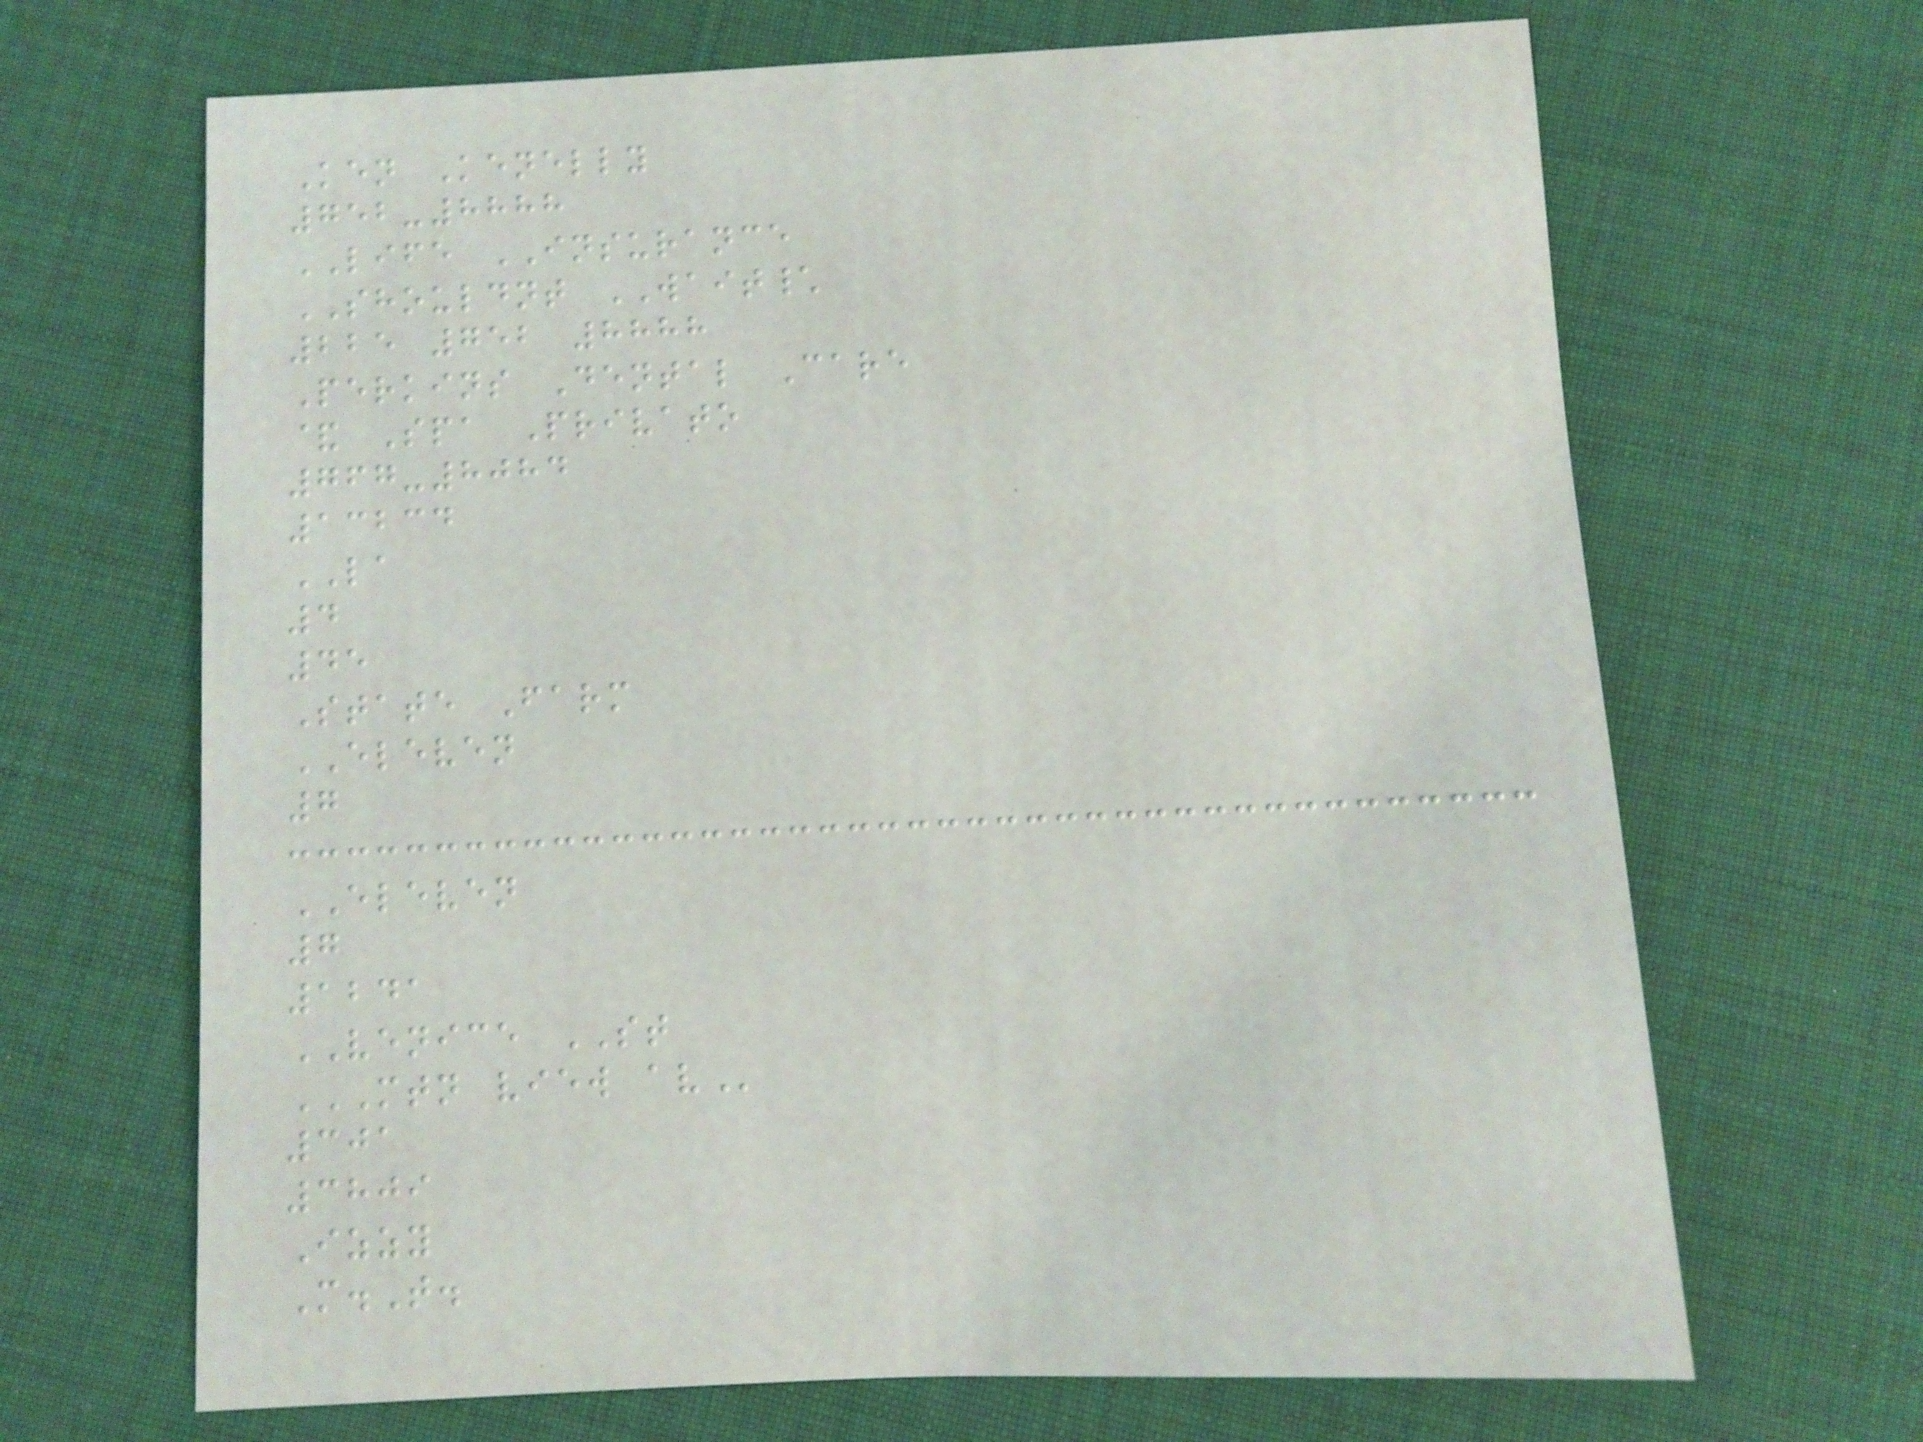Ken Kenelly
752-8888
LIFE INSURANCE
SHOULDNT WAIT\
225 752 8888
Perkins Dental Care
& Spa Privato
767-8084
13234
LA
4
45
State Farm
ELEVEN
7
ELEVEN
7
1241
VENICE ST
MTN VIEW AV
301
3809
Izzy
M.T.
